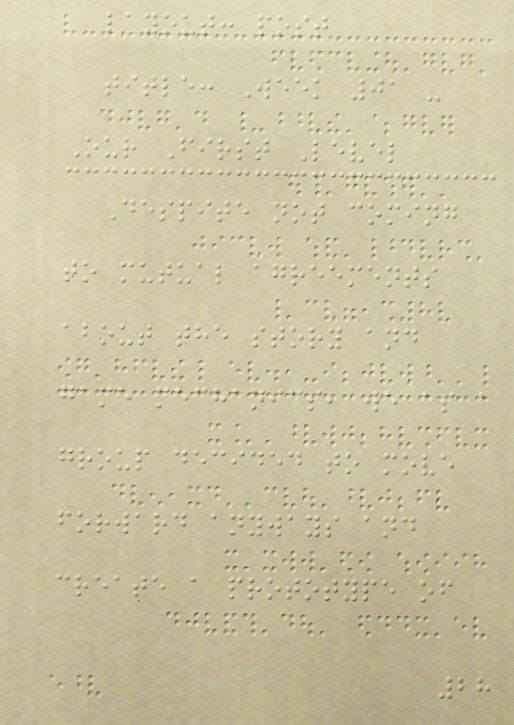layout: post
title: Week 01 -
Our First Level
Despite not coming
to mutual agreements
about the story and
game mechanics, we as a
group decided to move
forward anyways and
create a prototype of
28
